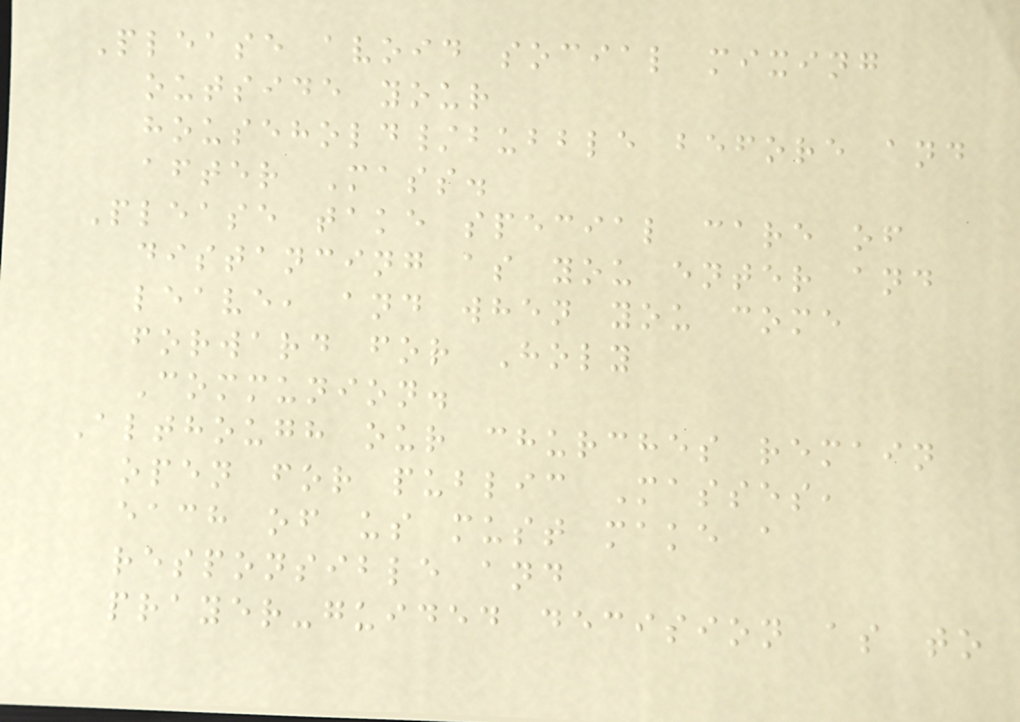Please avoid social mixing
outside your
household/bubble before and
after Mass.
Please take special care of
distancing as you enter and
leave, and when you come
forward for Holy
Communion.
Although our churches remain
open for public Masses,
each of us must make a
responsible and
prayer-guided decision as to
